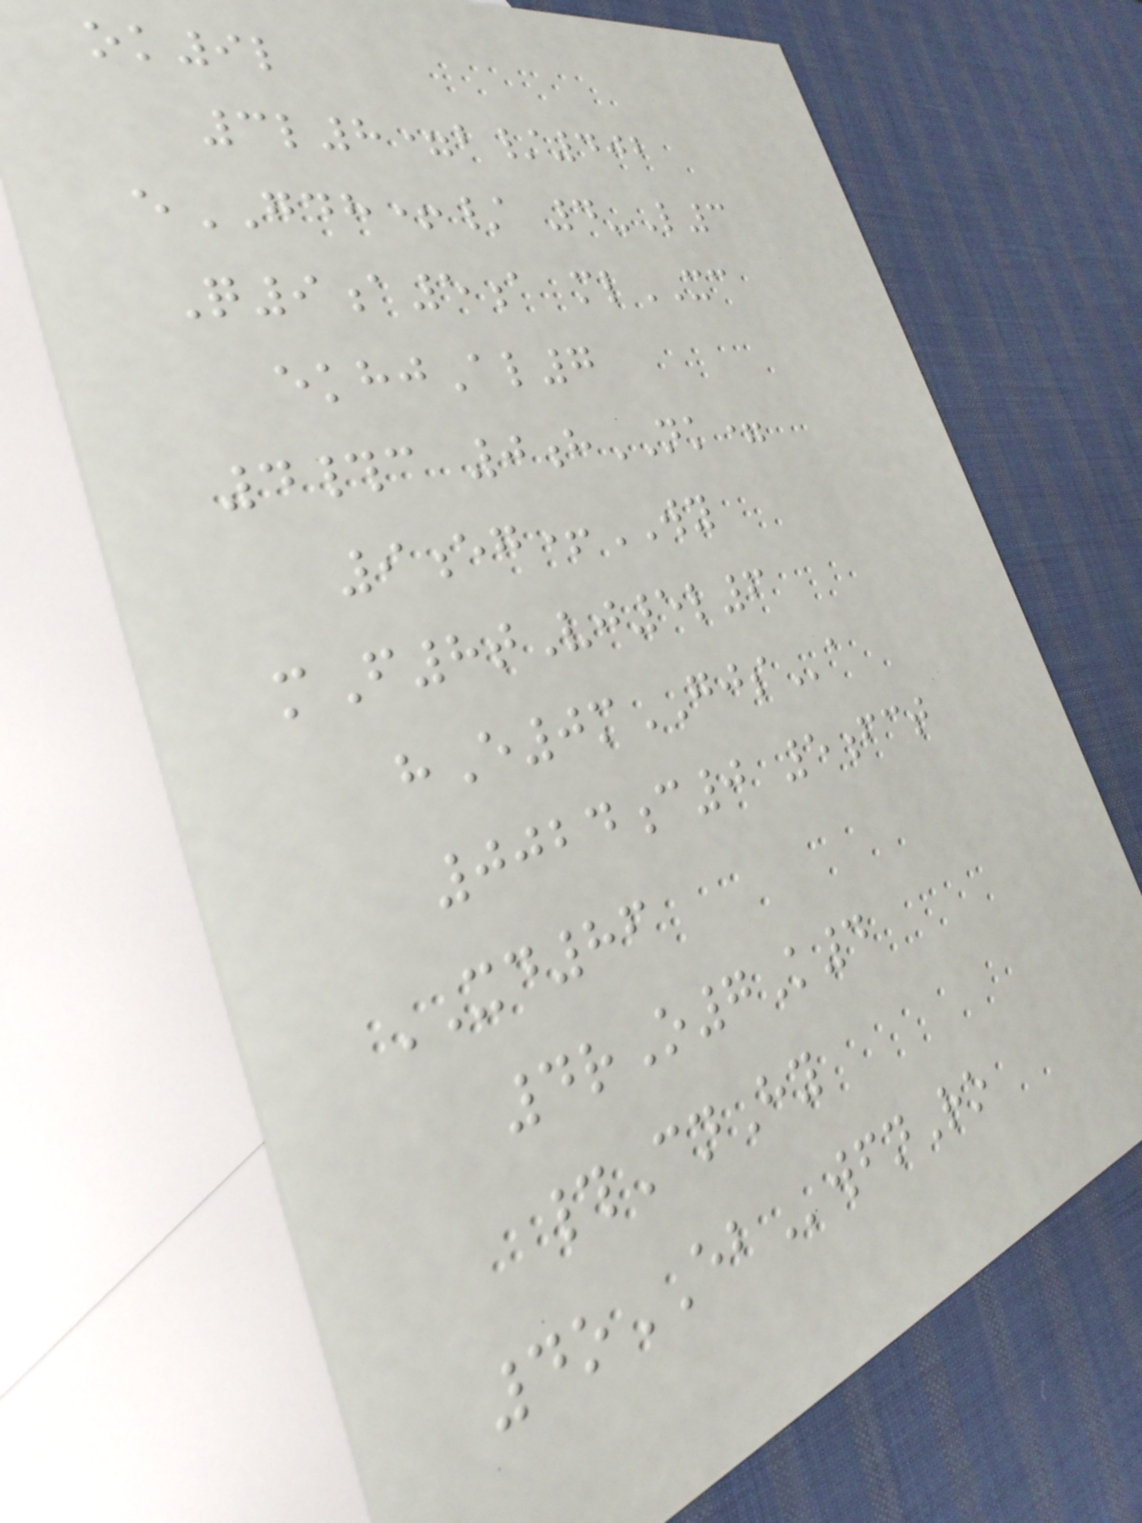ok9l
3l8=b/402
eGDH+/ 4-L3
Q9a5a mlXC
ekhjAl7
4#c 0hNK=
9eg+WY
mF8tVj5l6
hE0mGJSa
0024c0 5fct
XD86
4rO7K4
#CnHy
4oEBwfnRo
